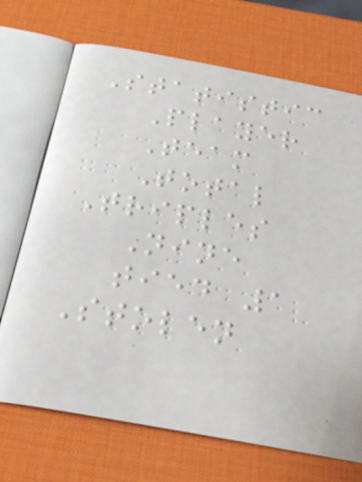Statistic
Player
Team
Total
Triples
Nine
tied 1
Stolen
